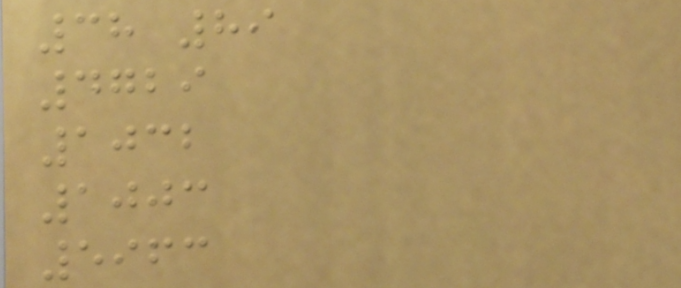38 89
4729
1032
1003
5963
